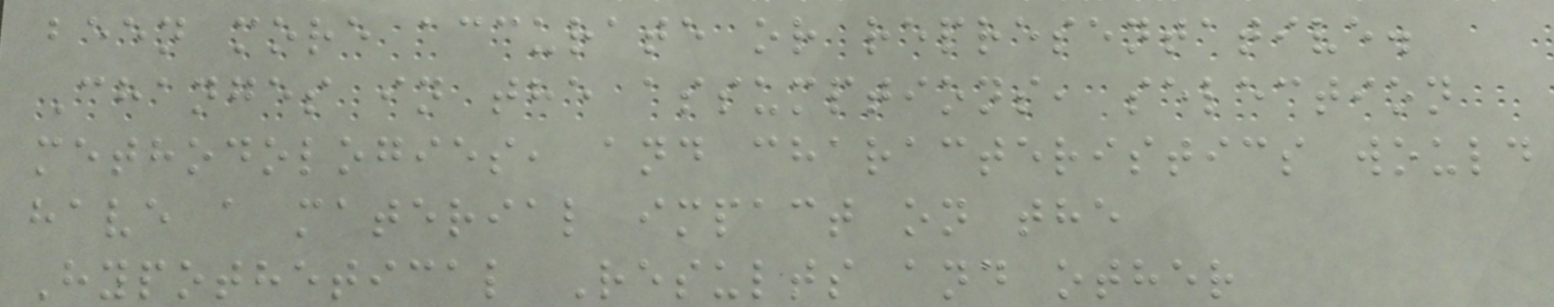been more accurate or representative.
Changes in the assumptions, selection
methodologies, and characteristics would
have a material impact on the
Hypothetical Results and other
